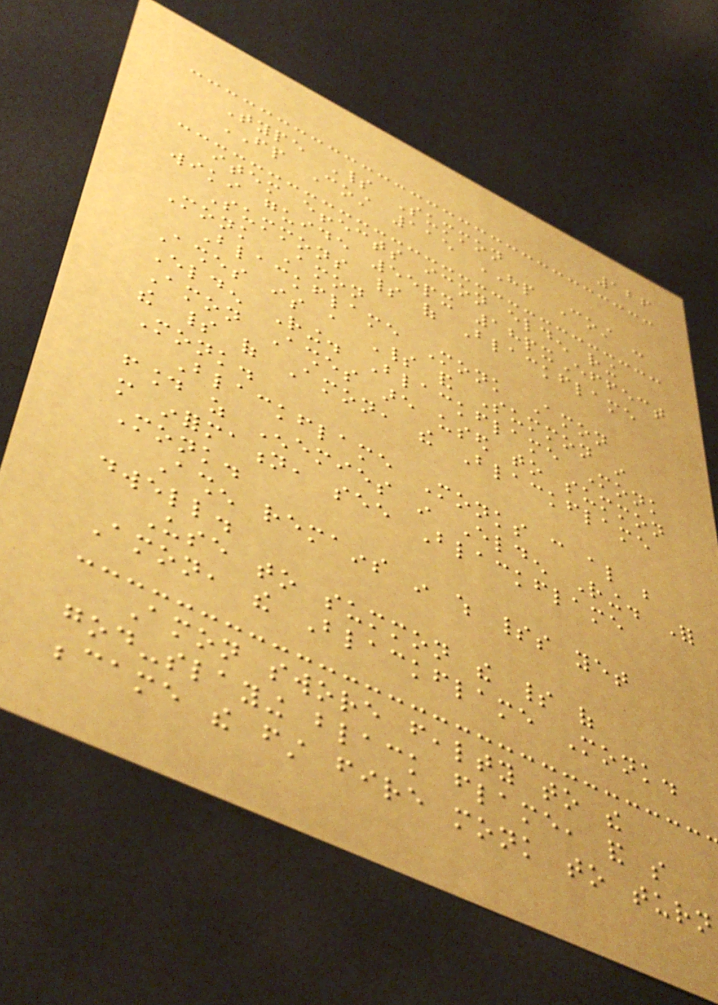126
Type Spirit Summon
FP Cost 115 HP Cost -
item effects icon elden ring
wiki guide 55px 18pxEffect
Summons spirit of Blackflame
Monk Amon
Blackflame Monk Amon
Ashes is a Spirit and Summon in
Elden Ring. Blackflame Monk
Amon Ashes are used to summon
the spirit of Amon, the Blackflame
Monk.
Blackflame Monks can also be
found as Enemies in Elden Ring. For
more information, see Blackflame
Monk.
Ashen remains in which spirits yet
dwell.
Use to summon the spirit of
Amon, the Blackflame Monk.
Amon swore fealty to the
god-slaying black flame, and so
became the first fire monk to turn
